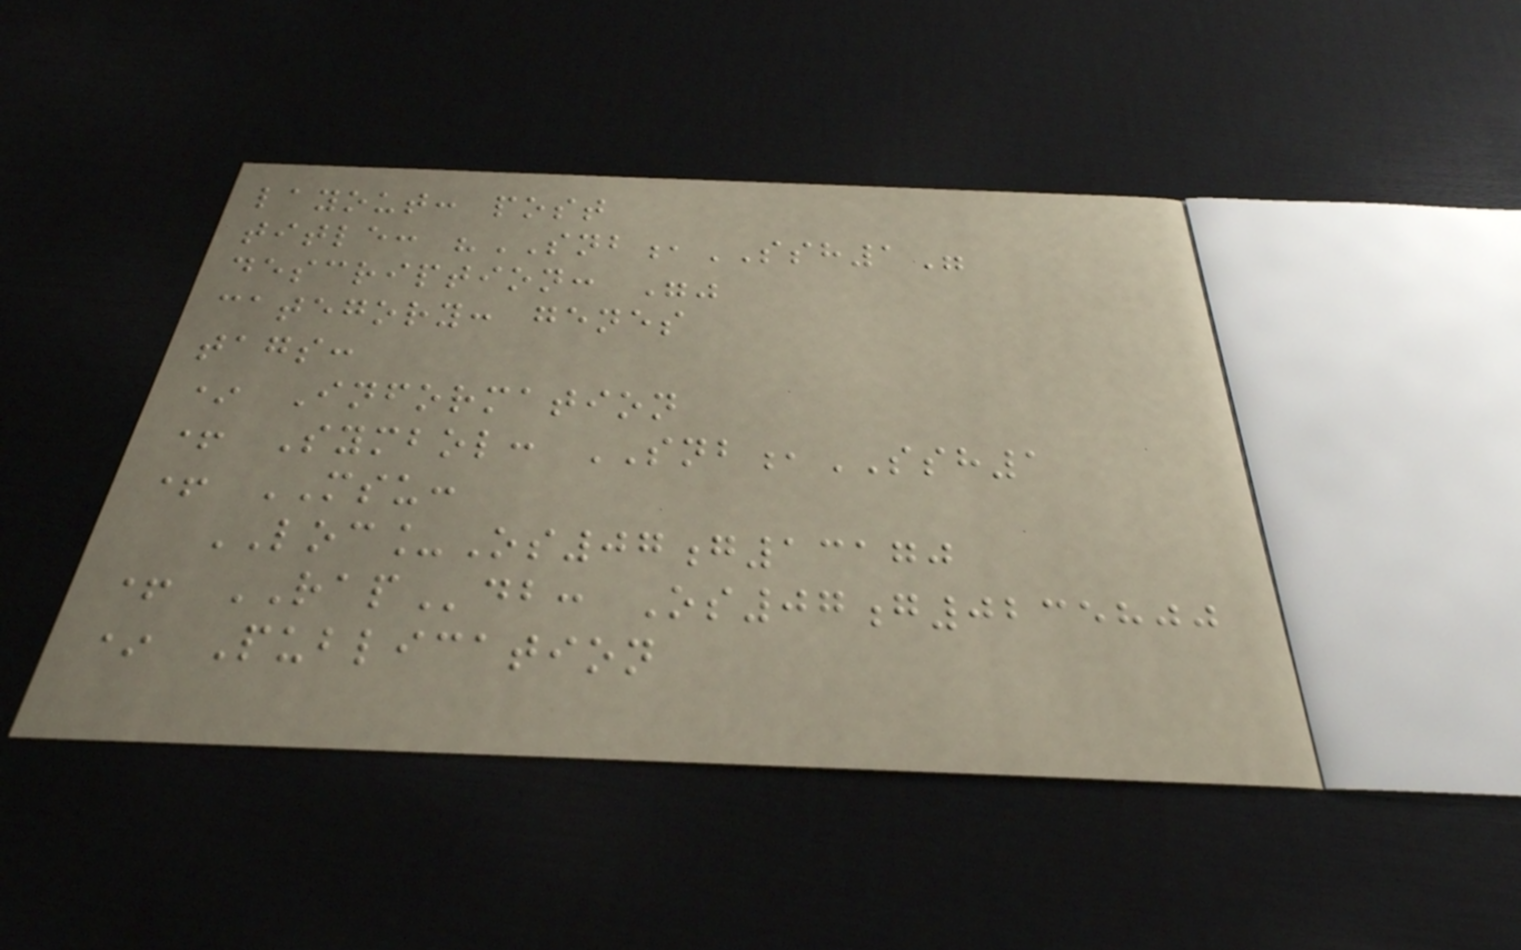layout: post
title: "SNB,SSH1"
description: ""
category: genes
tags:
* Information
+ Symbol: SNB,SSH1
+ MSU:
LOC_Os07g13170
+ RAPdb: Os07g0235800
* Publication
